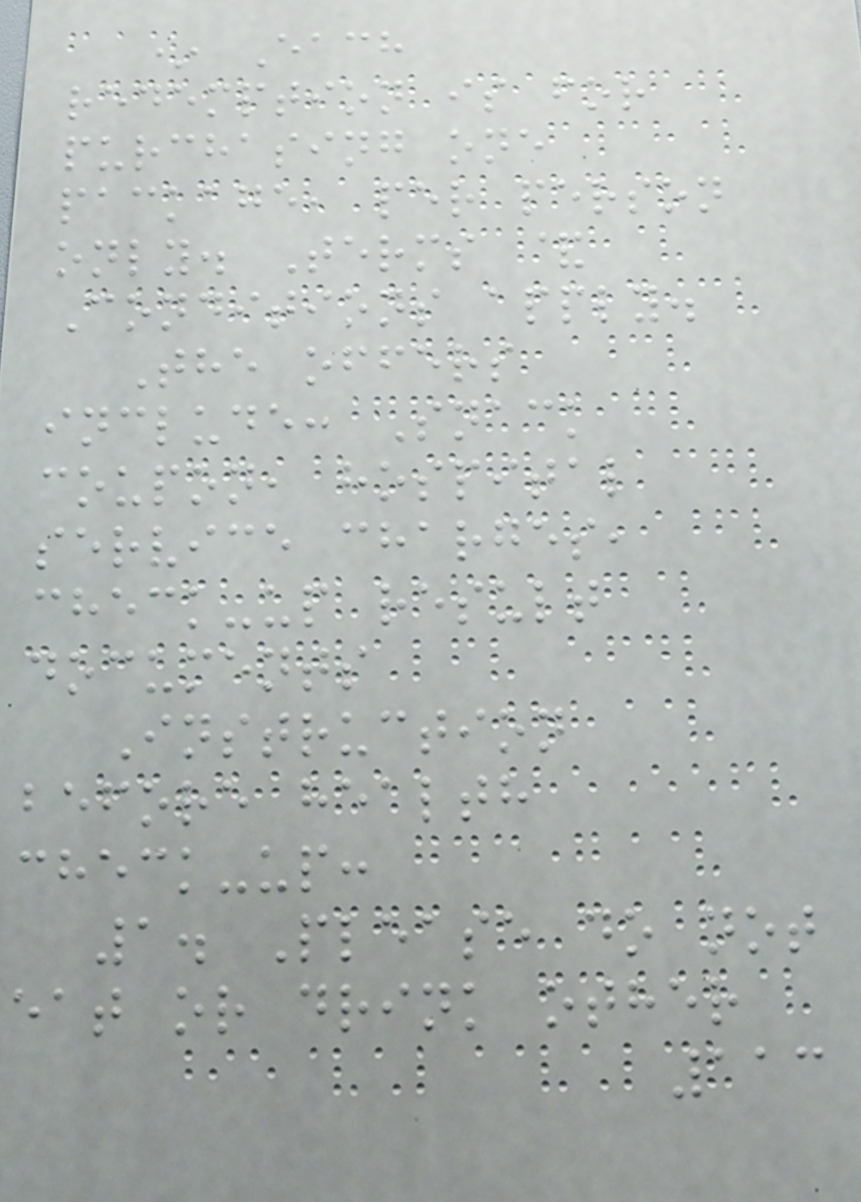* Each
redemption is for
purchasing one
package, per person
only. Terms &
Conditions apply.
The offers
include: Snack
coupon, hospital
service charges,
check-up result
documents
Instruction
before health
check-up:
1. Please do not
eat or drink other
113
